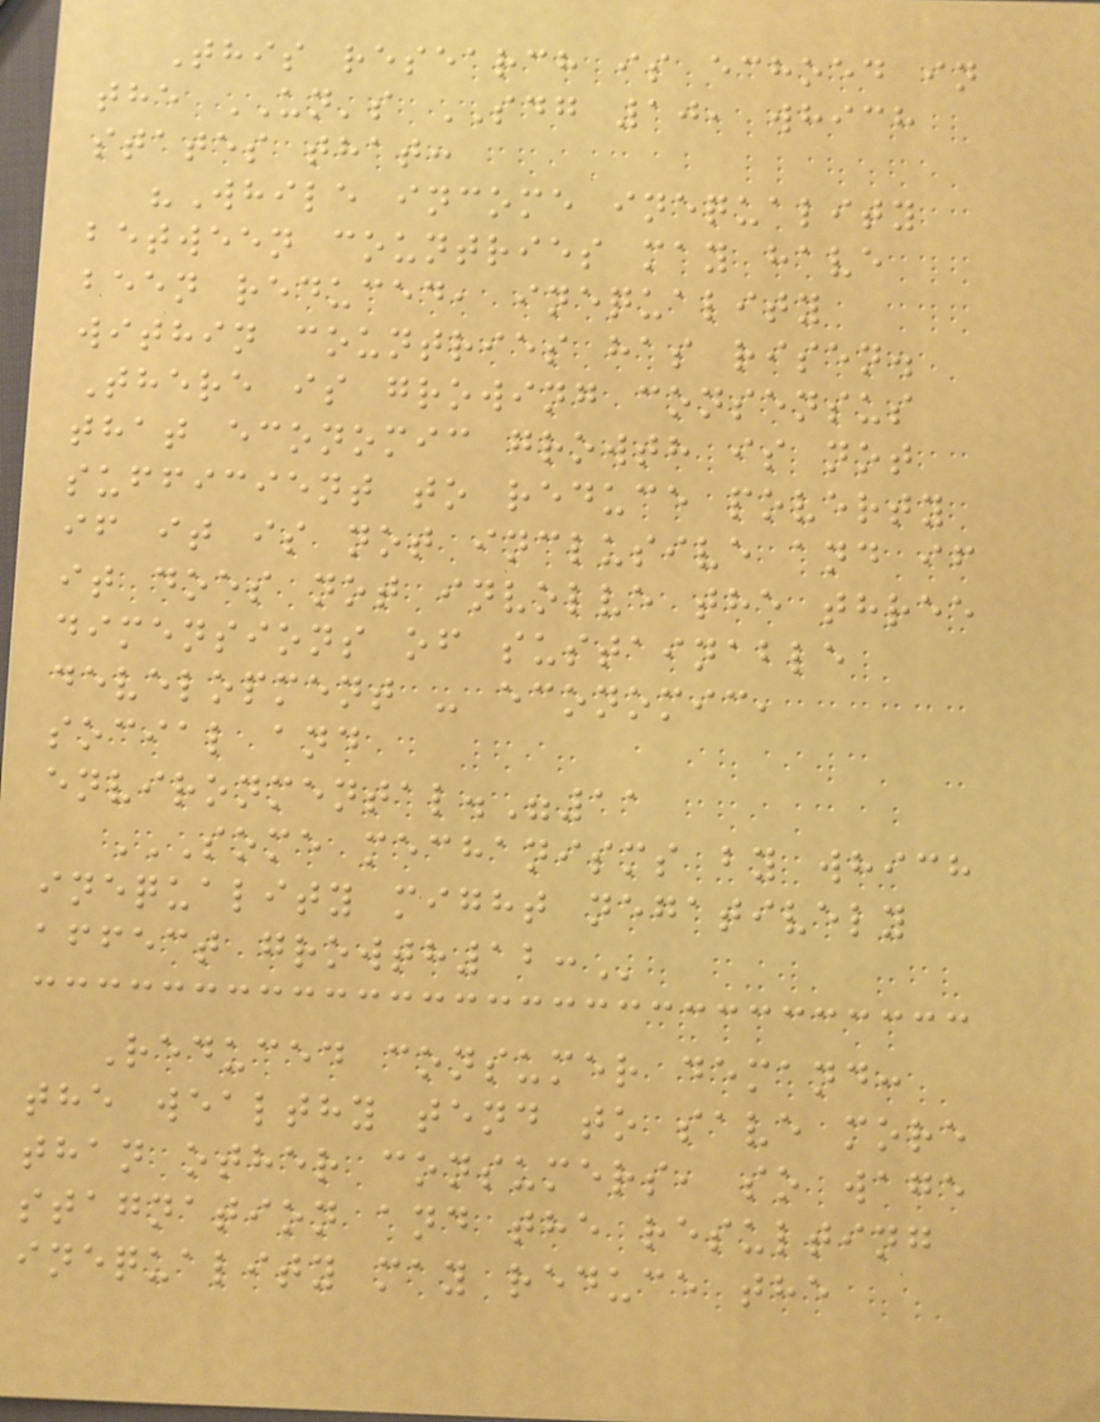This research is echoed in
the UN's SDG 10, which
states that:
"While income inequality
between countries may have
been reduced, inequality
within countries has risen.
There is growing consensus
that economic growth is not
sufficient to reduce poverty
if it is not inclusive and if
it does not involve the three
dimensions of sustainable
development - economic,
social and
environmental."11
SOME MECHANISMS BY WHICH
INEQUALITY MIGHT NEGATIVELY
AFFECT GROWTH12:
Reduced consumer demand:
the wealthy tend to save more
than other consumers, so wage
stagnation and the resulting
inequality may reduce the
